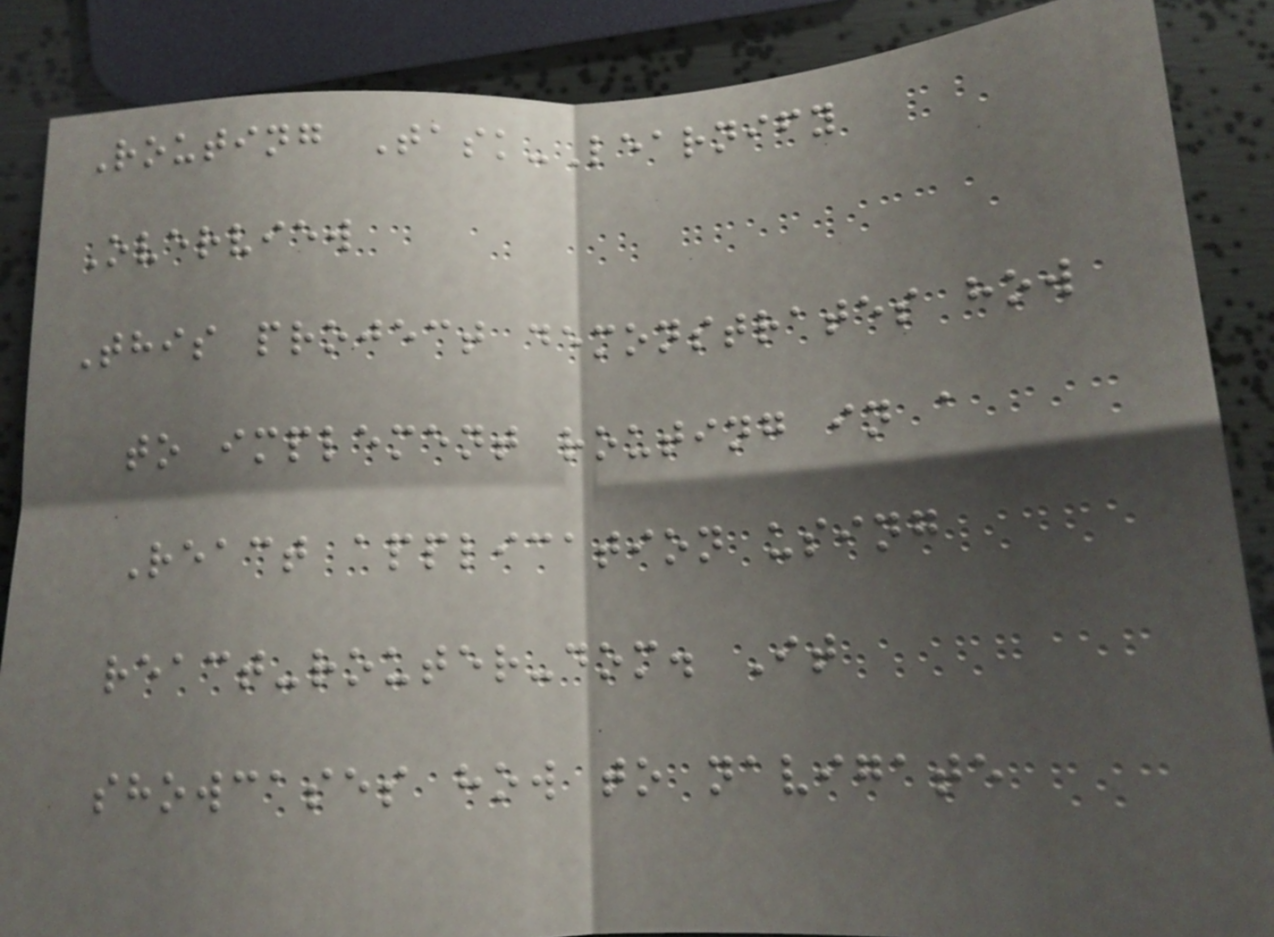Routing Task-Learnify
Overview
This project demonstrates how
to implement routing in a
React application using
react-router-dom. It
showcases how to navigate
